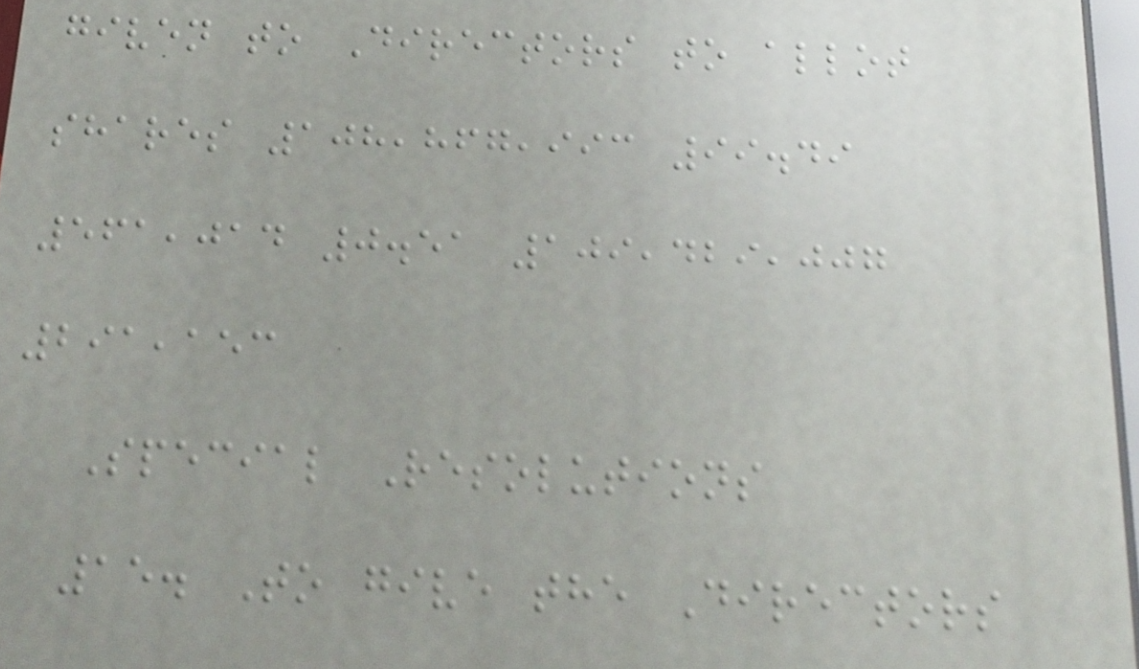given to Directors to allot
shares 108,867,993 99.49
561,014 0.51 109,429,007
291,153
Special Resolutions
15. To give the Directors
